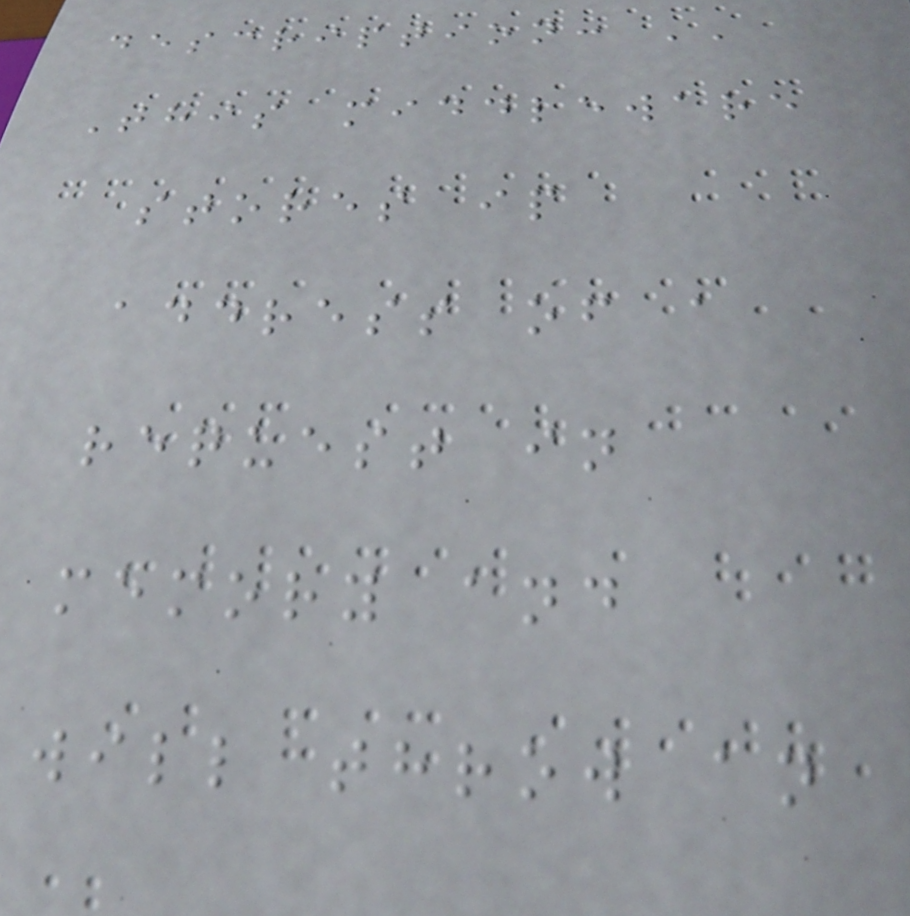description: ''
This middleware
stores ip
address of a
request in
memory and
will throw an
